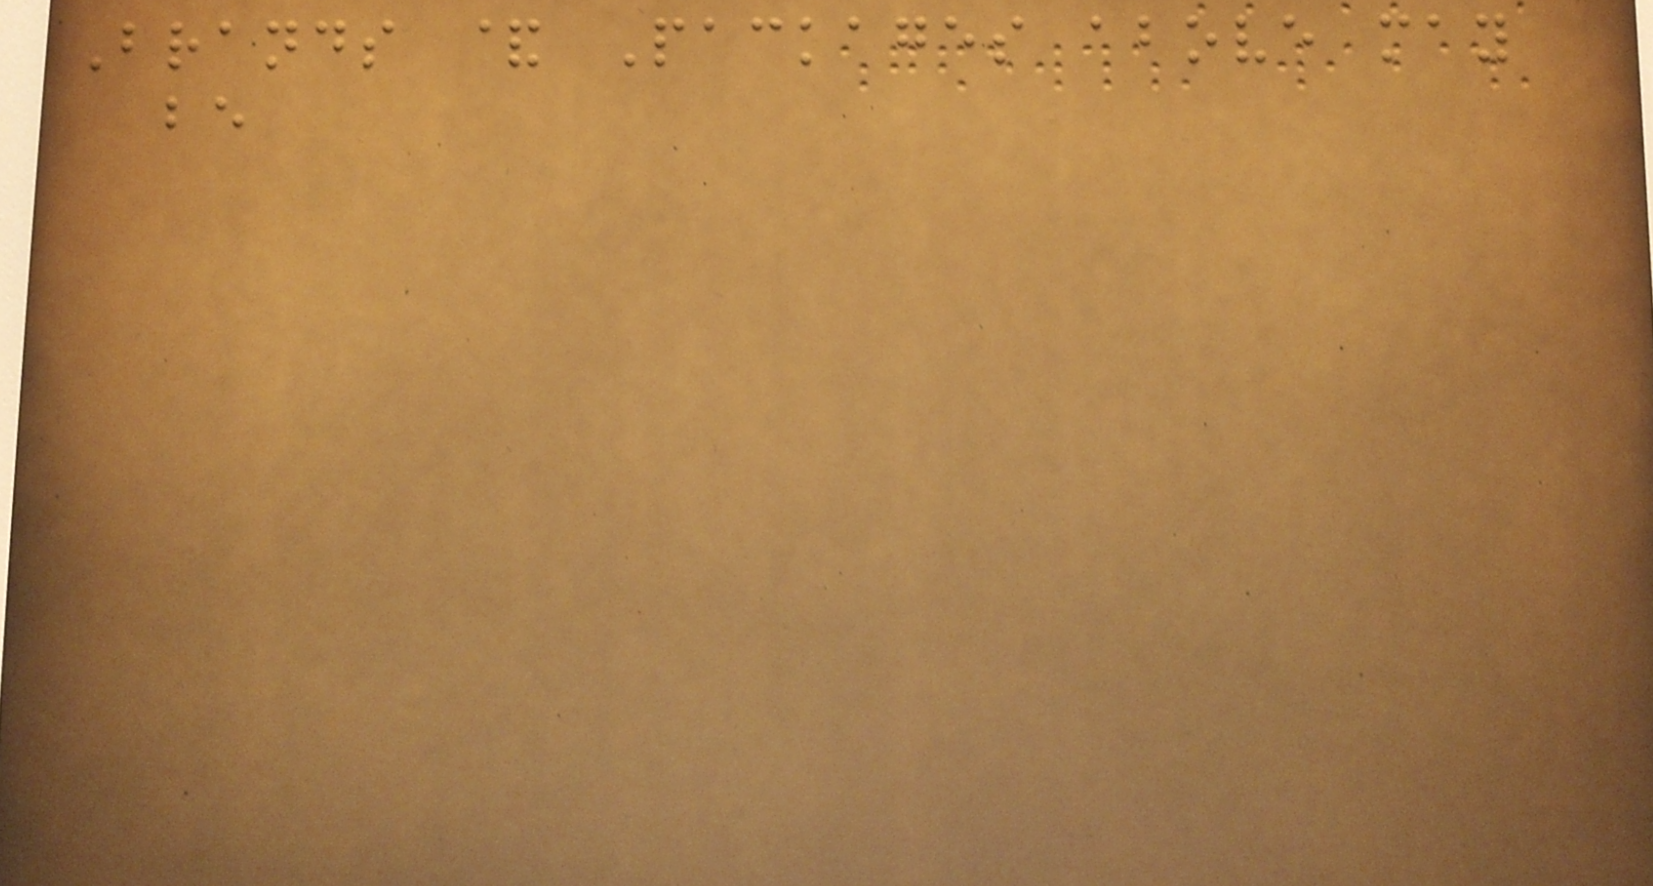Brands & Packages above may
be
